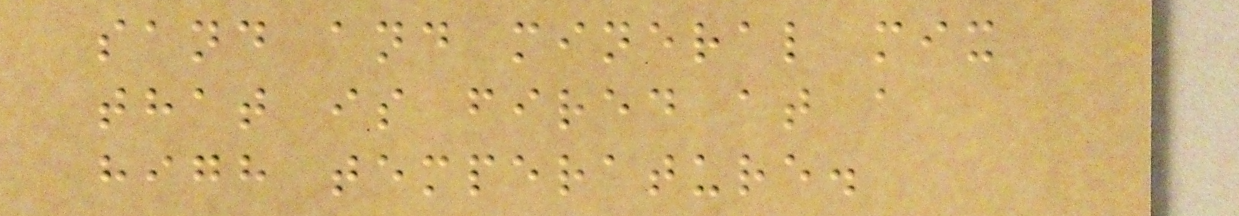sand and mineral mix
that is fired at a
high temperature.
